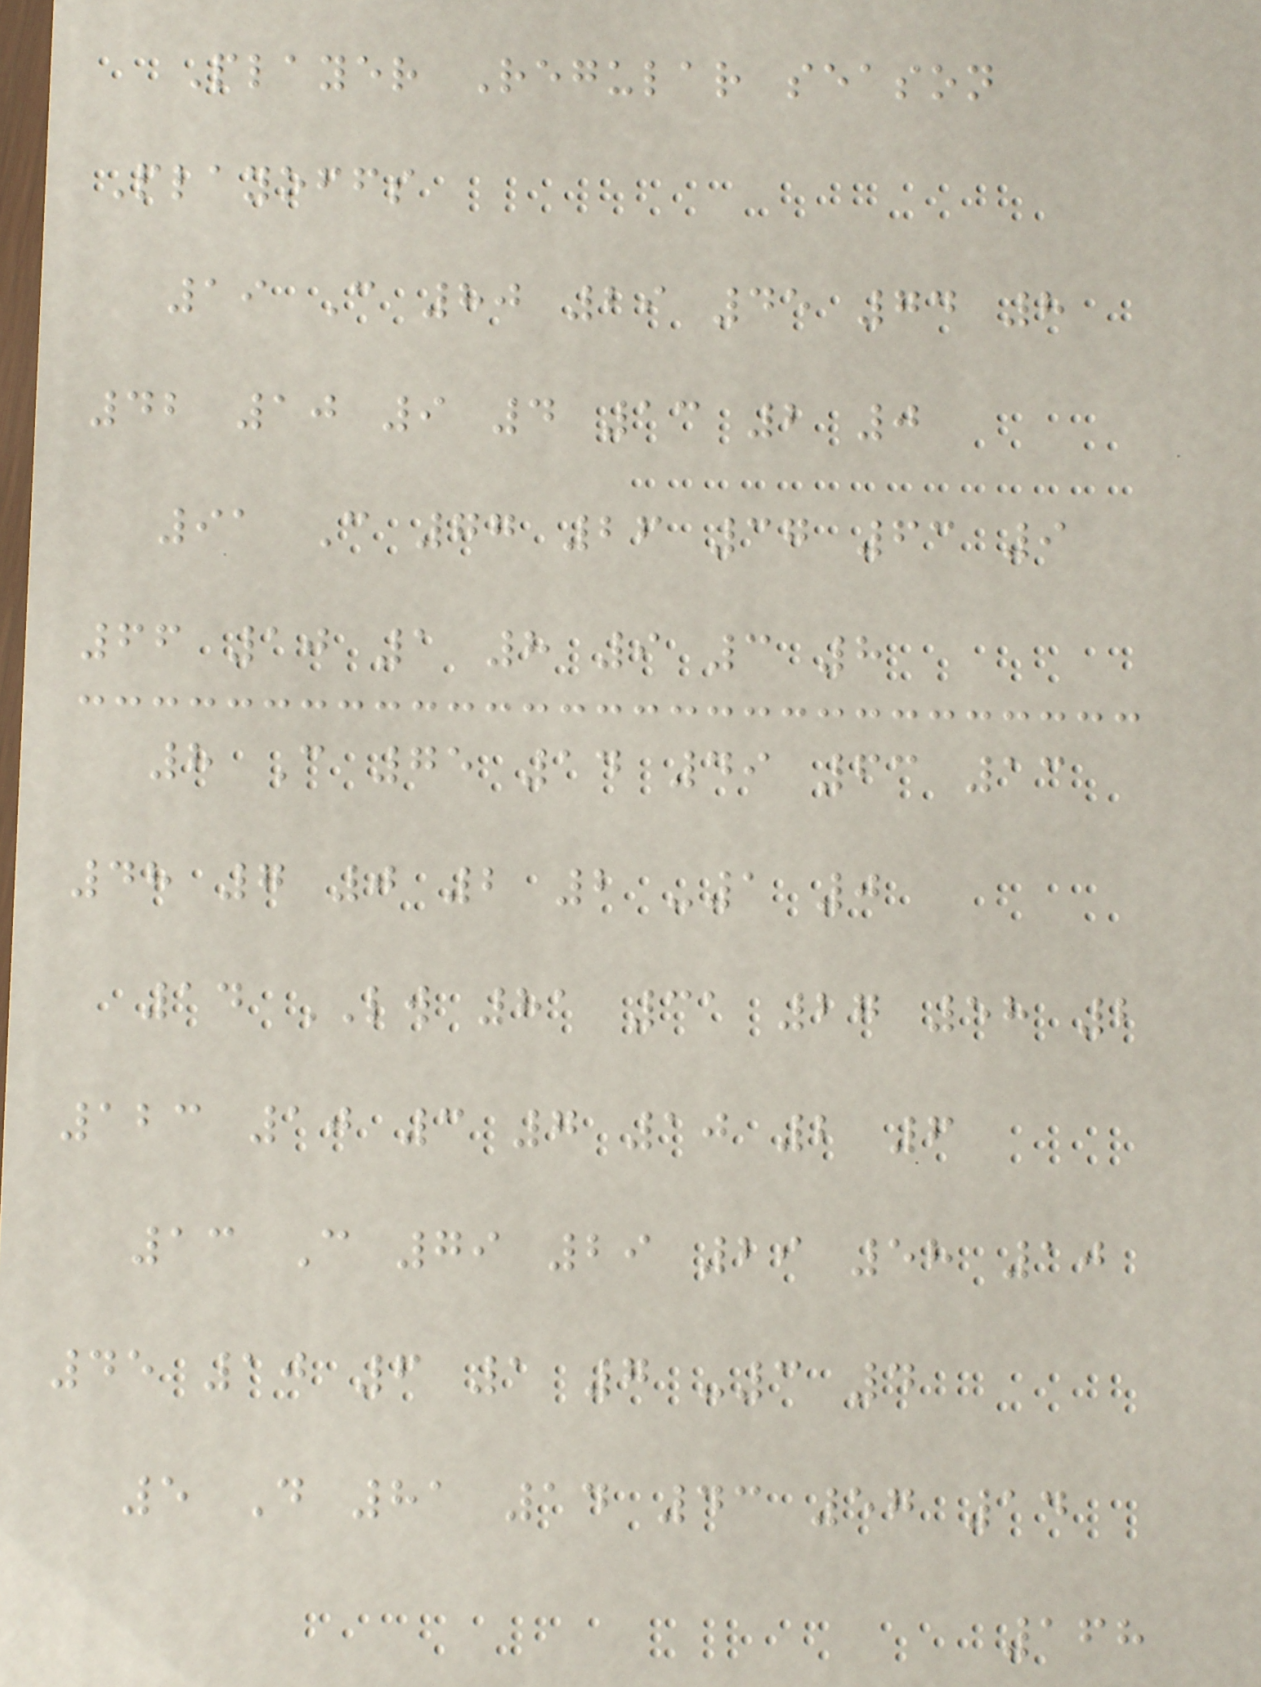Player Regular season
Playoffs
19 C 80 29 45 74 8
42 10 9 4 13 2 0
91 C 77 26 37 63 9
66 10 1 8 9 3 8
8 C 75 14 49 63 13
48 7 0 2 2 -1 0
14 LW 81 31 27 58 2
123 10 3 7 10 2 6
13 C 79 29 29 58 10
45 10 6 1 7 -3 4
5 D 81 14 43 57 14
168
